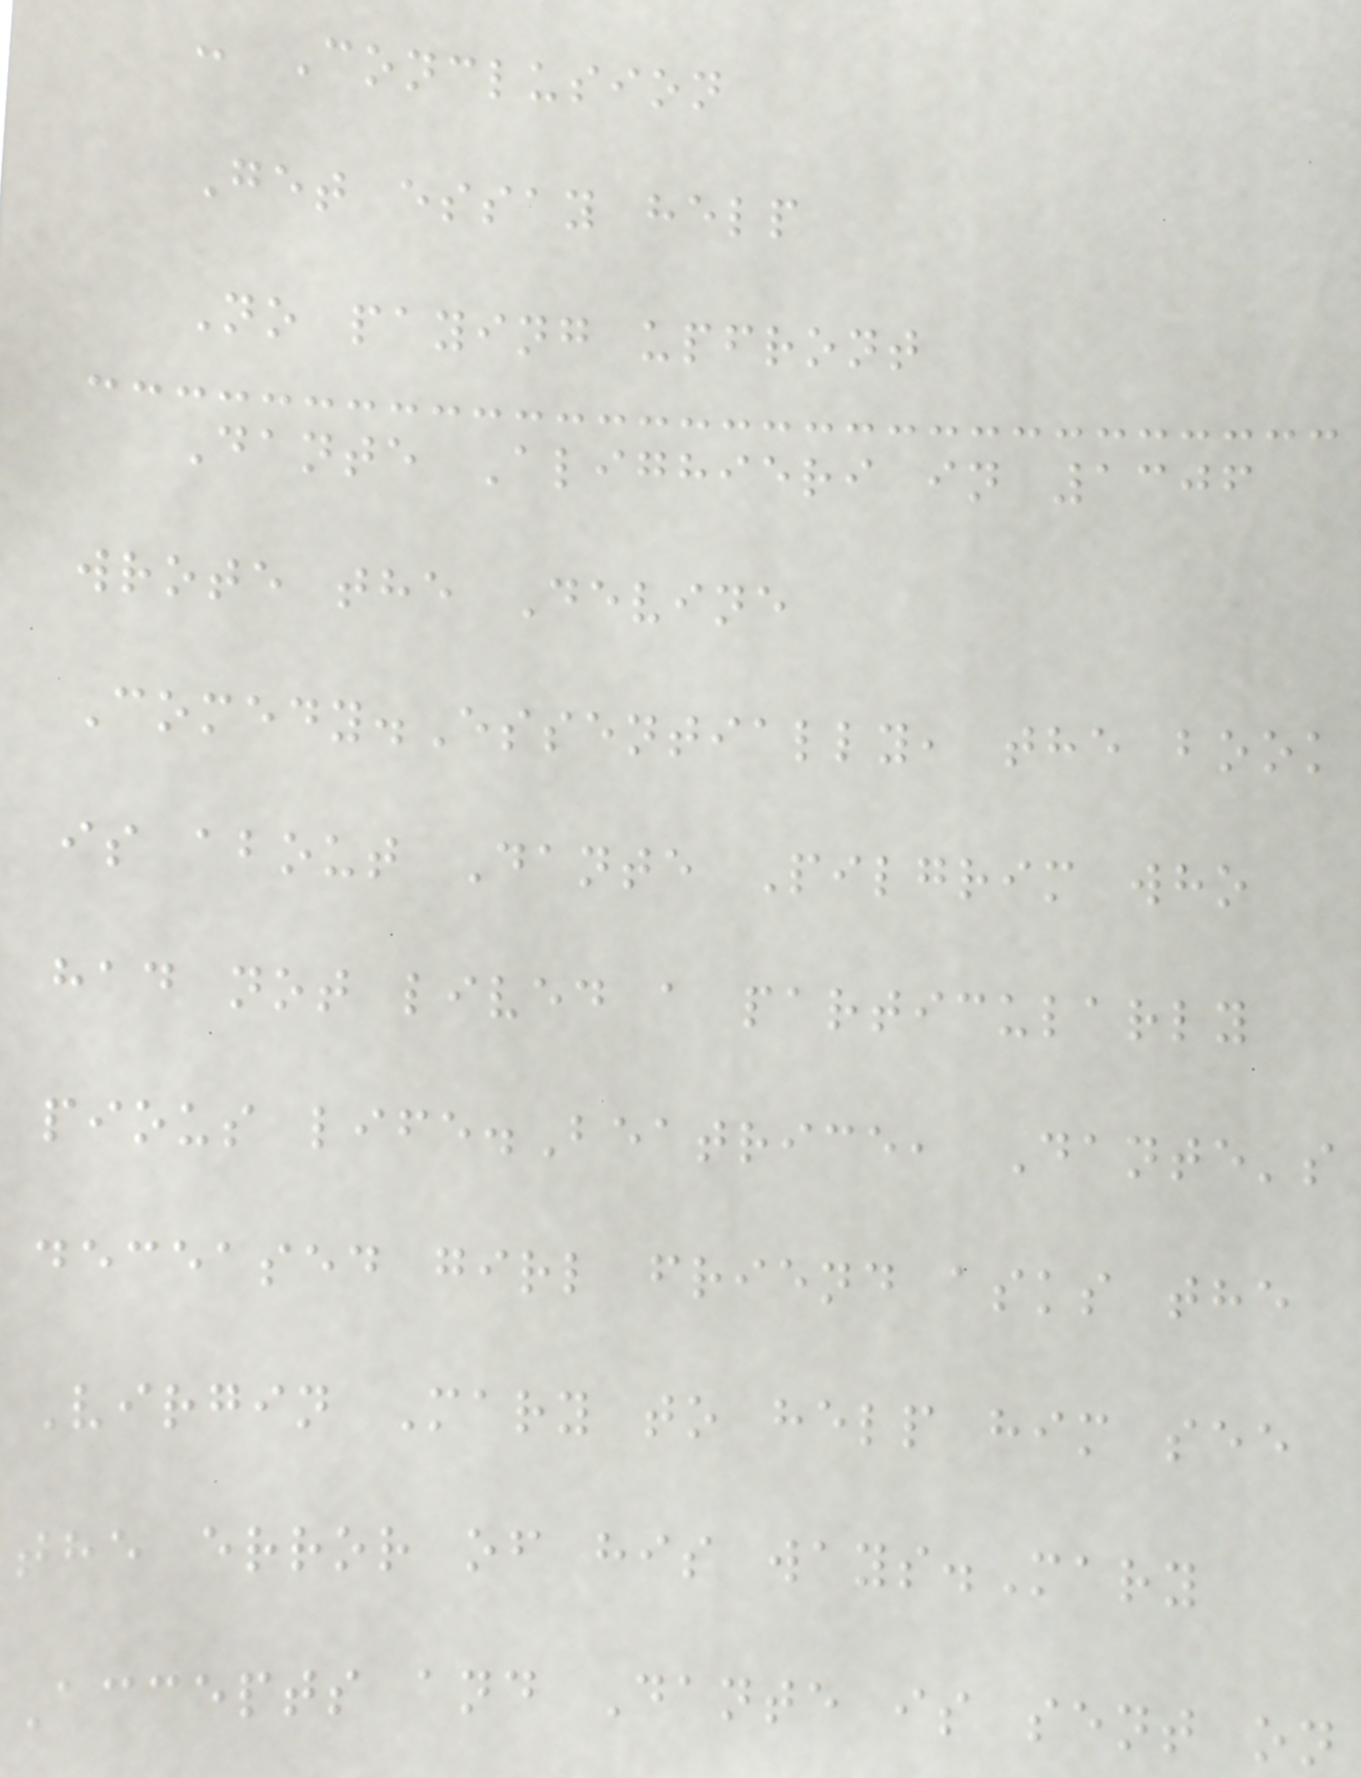- Conclusion
Get essay help
No paying upfront
Dante Alighieri in 1306
wrote the Devine
Comedy.Essentially, the book
is about Dante Pilgrim who
had not lived a particularly
pious life.Beatrice, Dante's
deceased girl friend asks the
Virgin Mary to help him see
the error of his ways.Mary
Accepts and Dante is sent on
